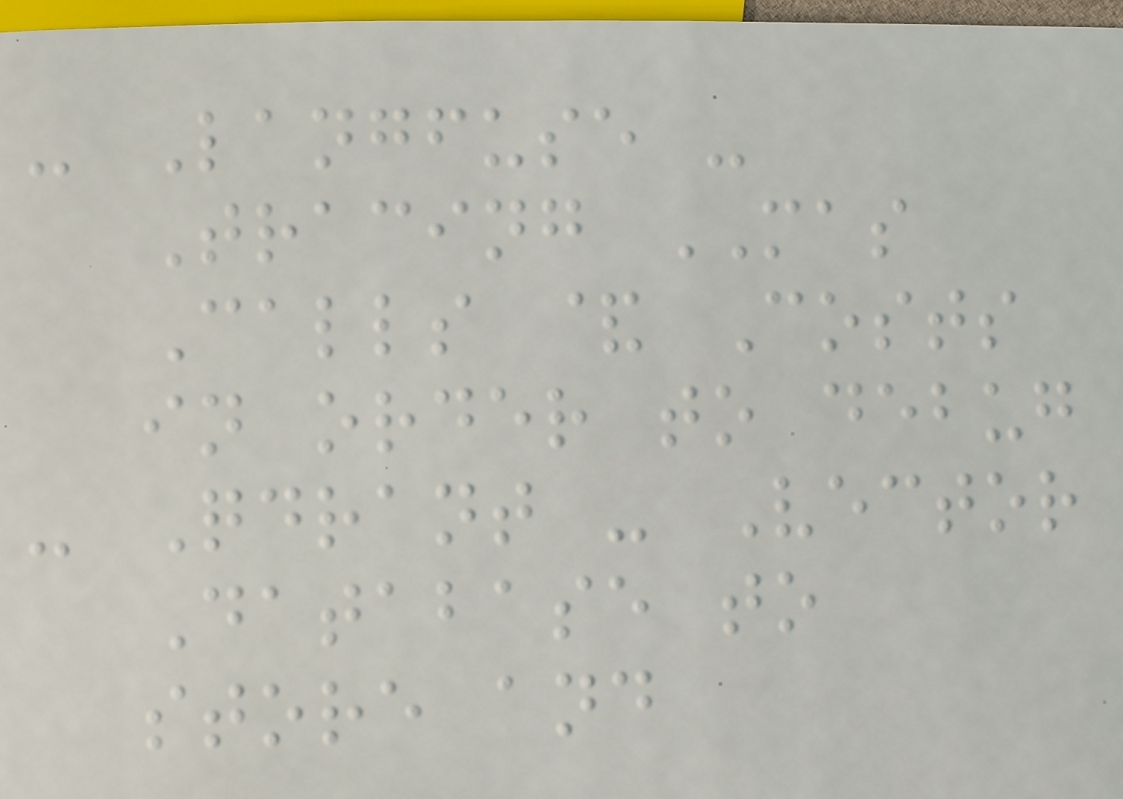- Langfuse -
Tracing MAS
Calls & Costs
in order to debug
- Qdrant - Vector
Database to
store and
